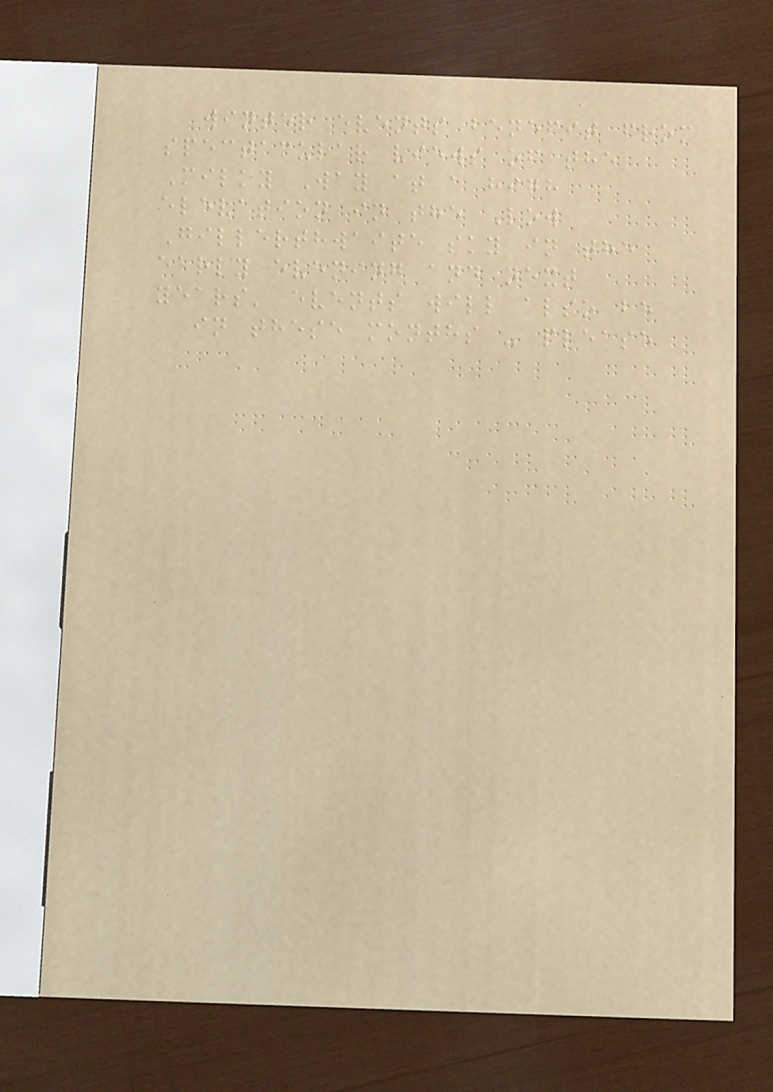winter events benefit from
spectacular views of the
Milky Way at a high
elevation in the Low
Gillerthwaite sky in the
early evening and next
years' events will also be
in these months - please
